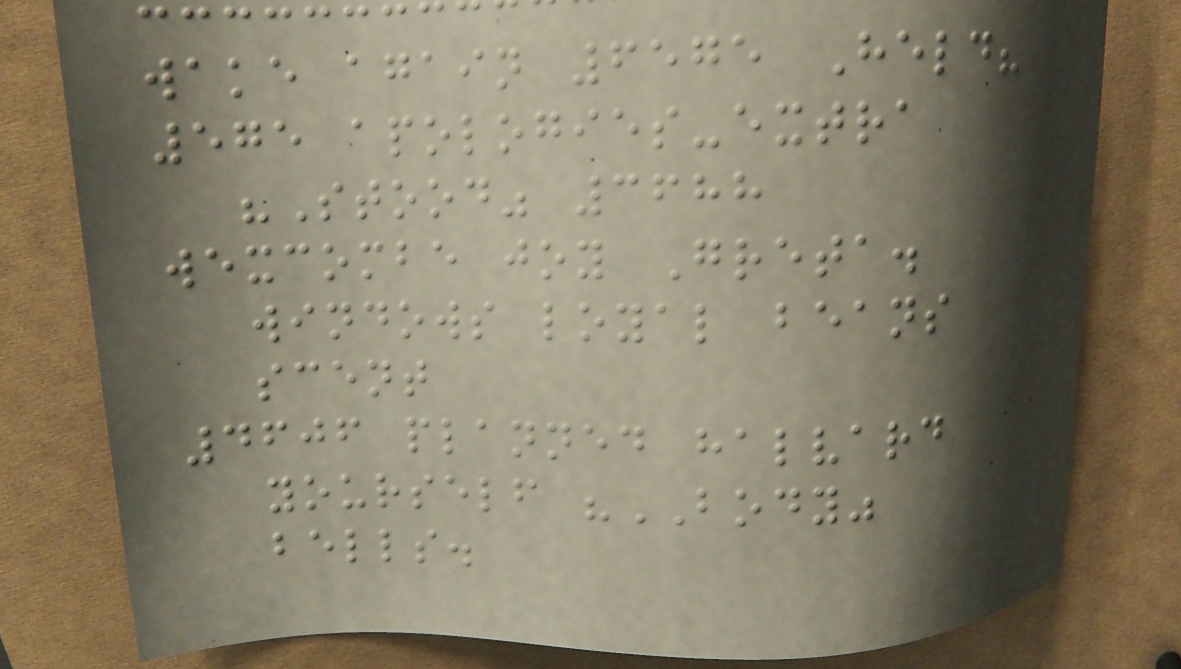wake again 6575 Held?
575 apologies-extra
"Stood" 3688
wexcombe joy Greta.
windows loyal beans
scent
4606 planned halvard
yourself "BODY"
bells.
